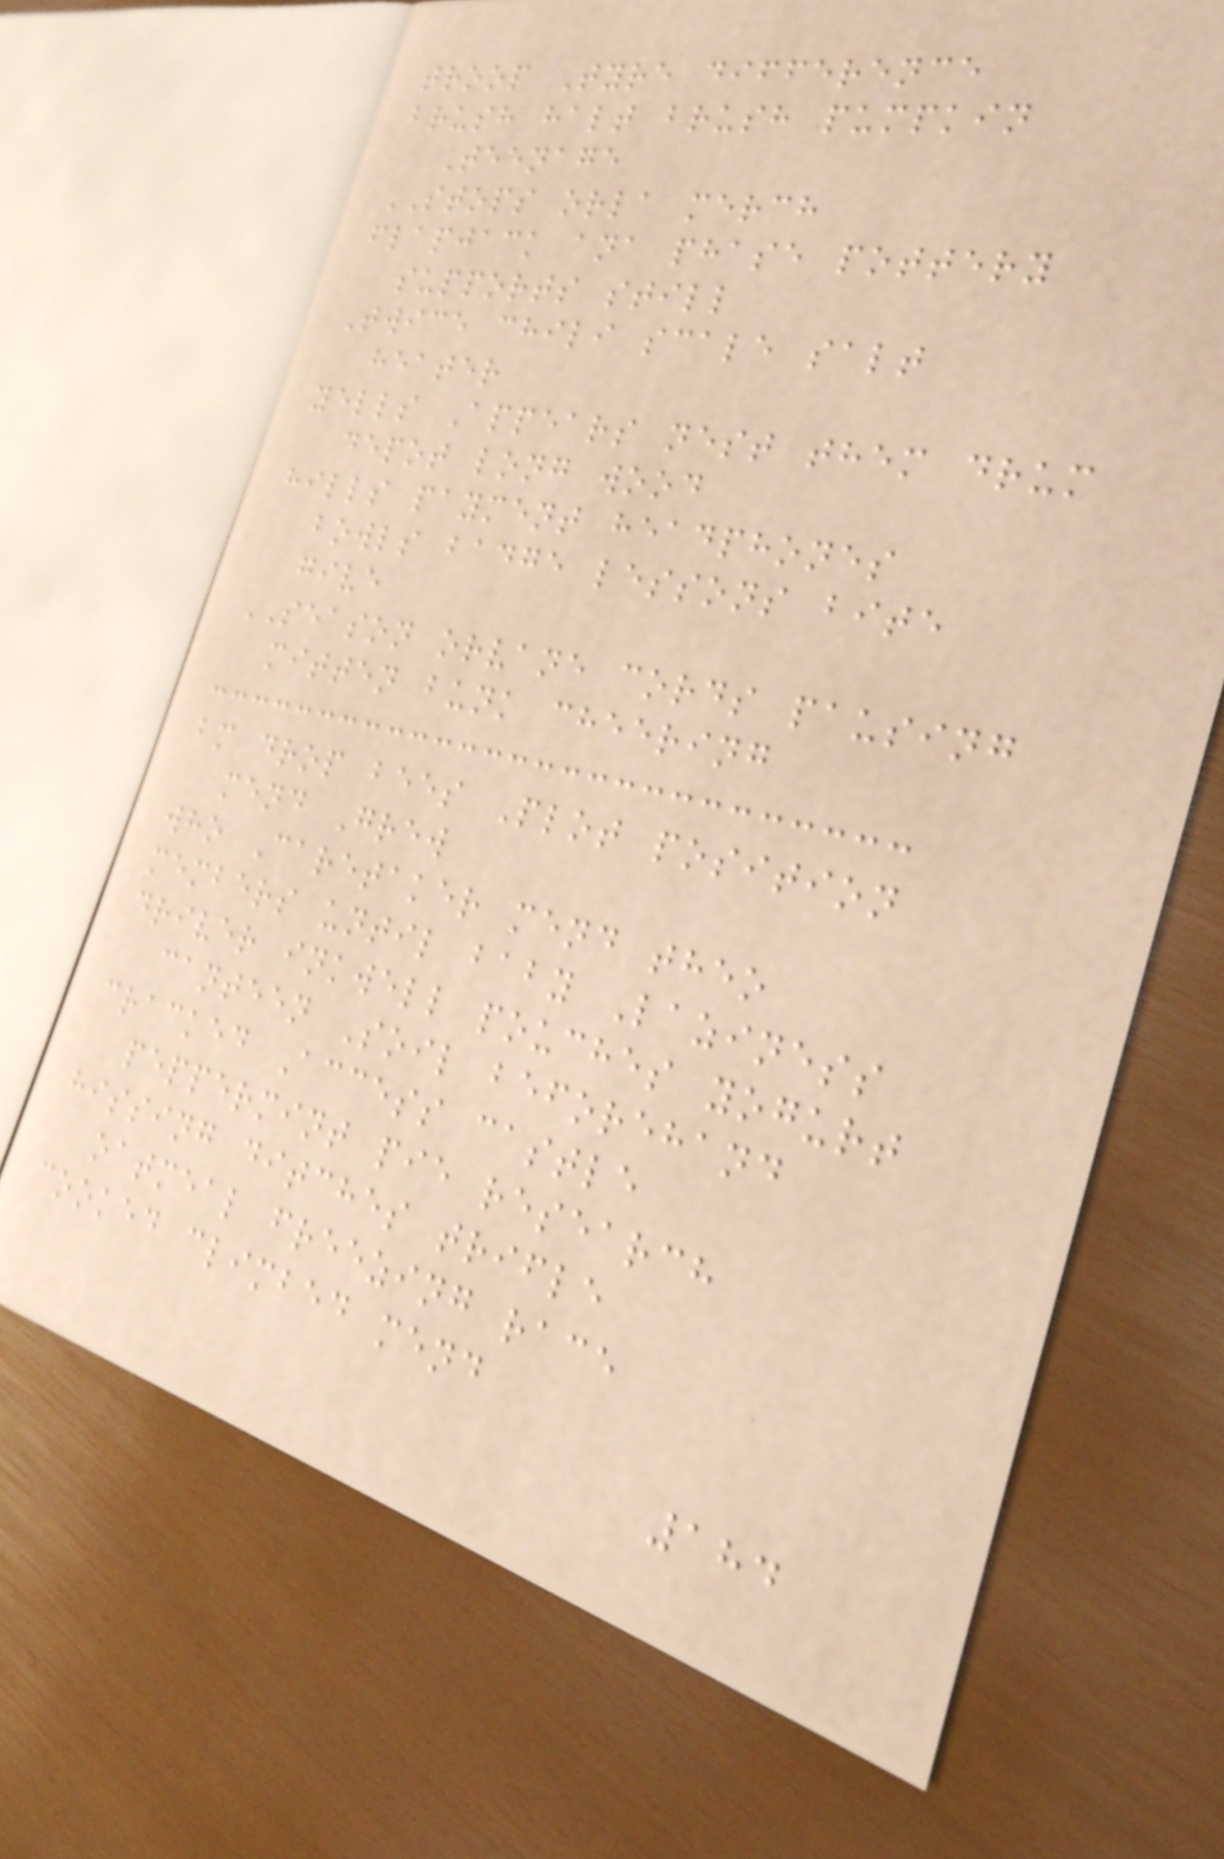troop Tyre difference
brush halt brush pumpkin
Teenage
STOPS orla merch
flapjack ana phase pottery
supports still
Twice chili scale salt
heater
yells Appears nest them drum
depot long wood
hills payment headphones
bowls badge lessons bite
give
SEASON orvane cords pausing
mitten bunk cheering
bm drop bees Plot position
mend Grew
who Caretaker mend theo
members until baby Laziness
driver inkwell pouches yogurt
canteen Soil beforehand
cracked Access castle
peppermint pie research
hissing ditches trifle
oatmeal freezing race
cooked climbed mend
184
